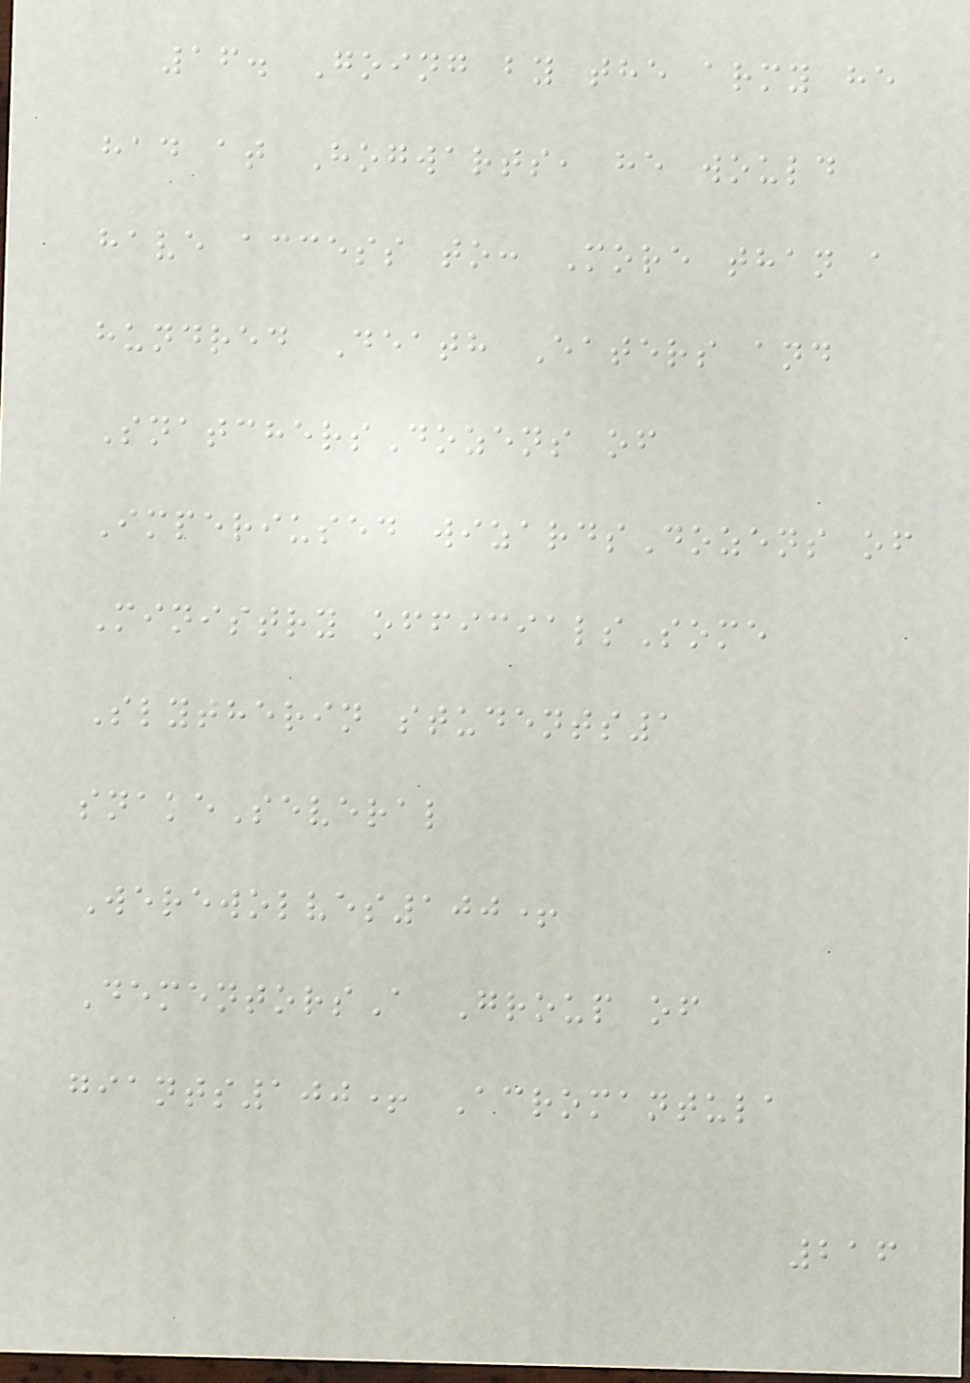16. Going by the army he
had at Hogwarts, he would
have access to: More than a
hundred Death Eaters and
SnatchersDozens of
Imperiused wizardsDozens of
Ministry officialsSome
Slytherin students1
snakeSeveral
Werewolves100+
DementorsA Group of
giants100+ Acromantula
216
